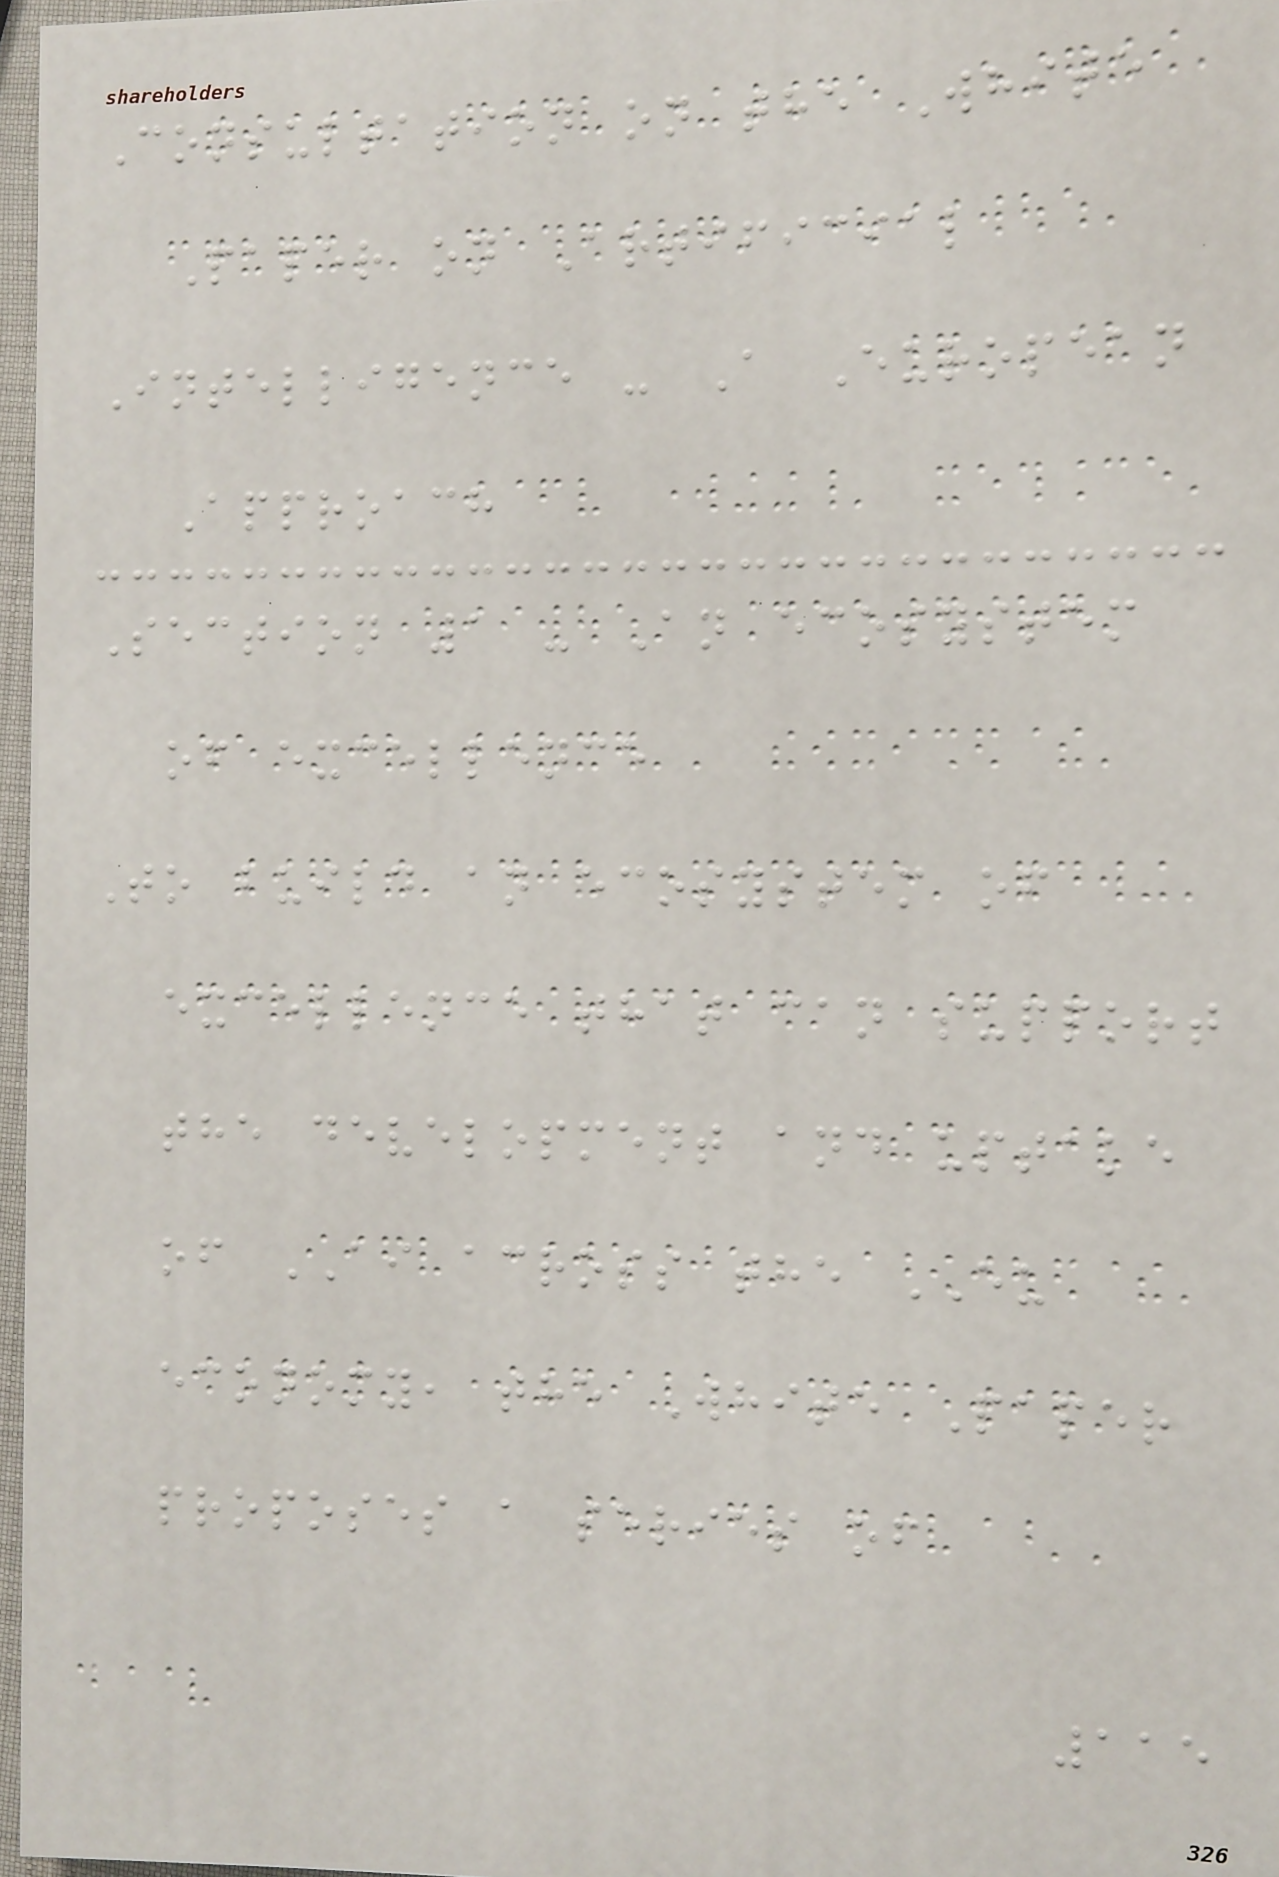Consultation on the White
Paper on Artificial
Intelligence - A European
Approach
Section 1 - An ecosystem
of excellence
To build an ecosystem of
excellence that can support
the development and uptake
of AI across the EU
economy, the White Paper
proposes a series of
115
